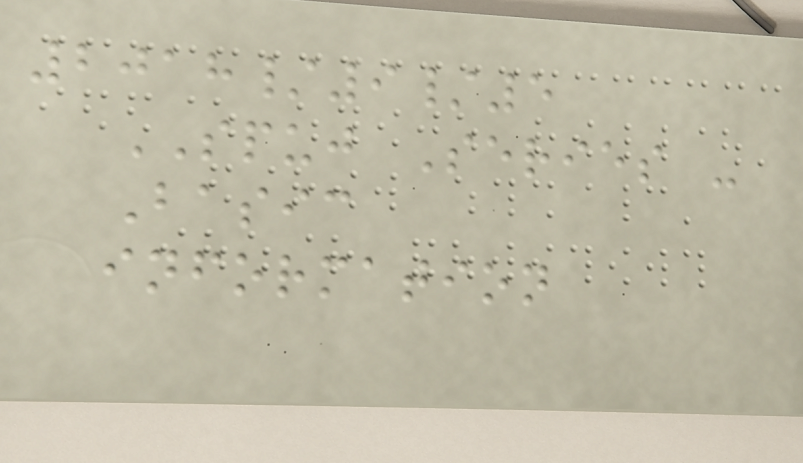2018/9/5
SPUJ Series -
Basic
information
